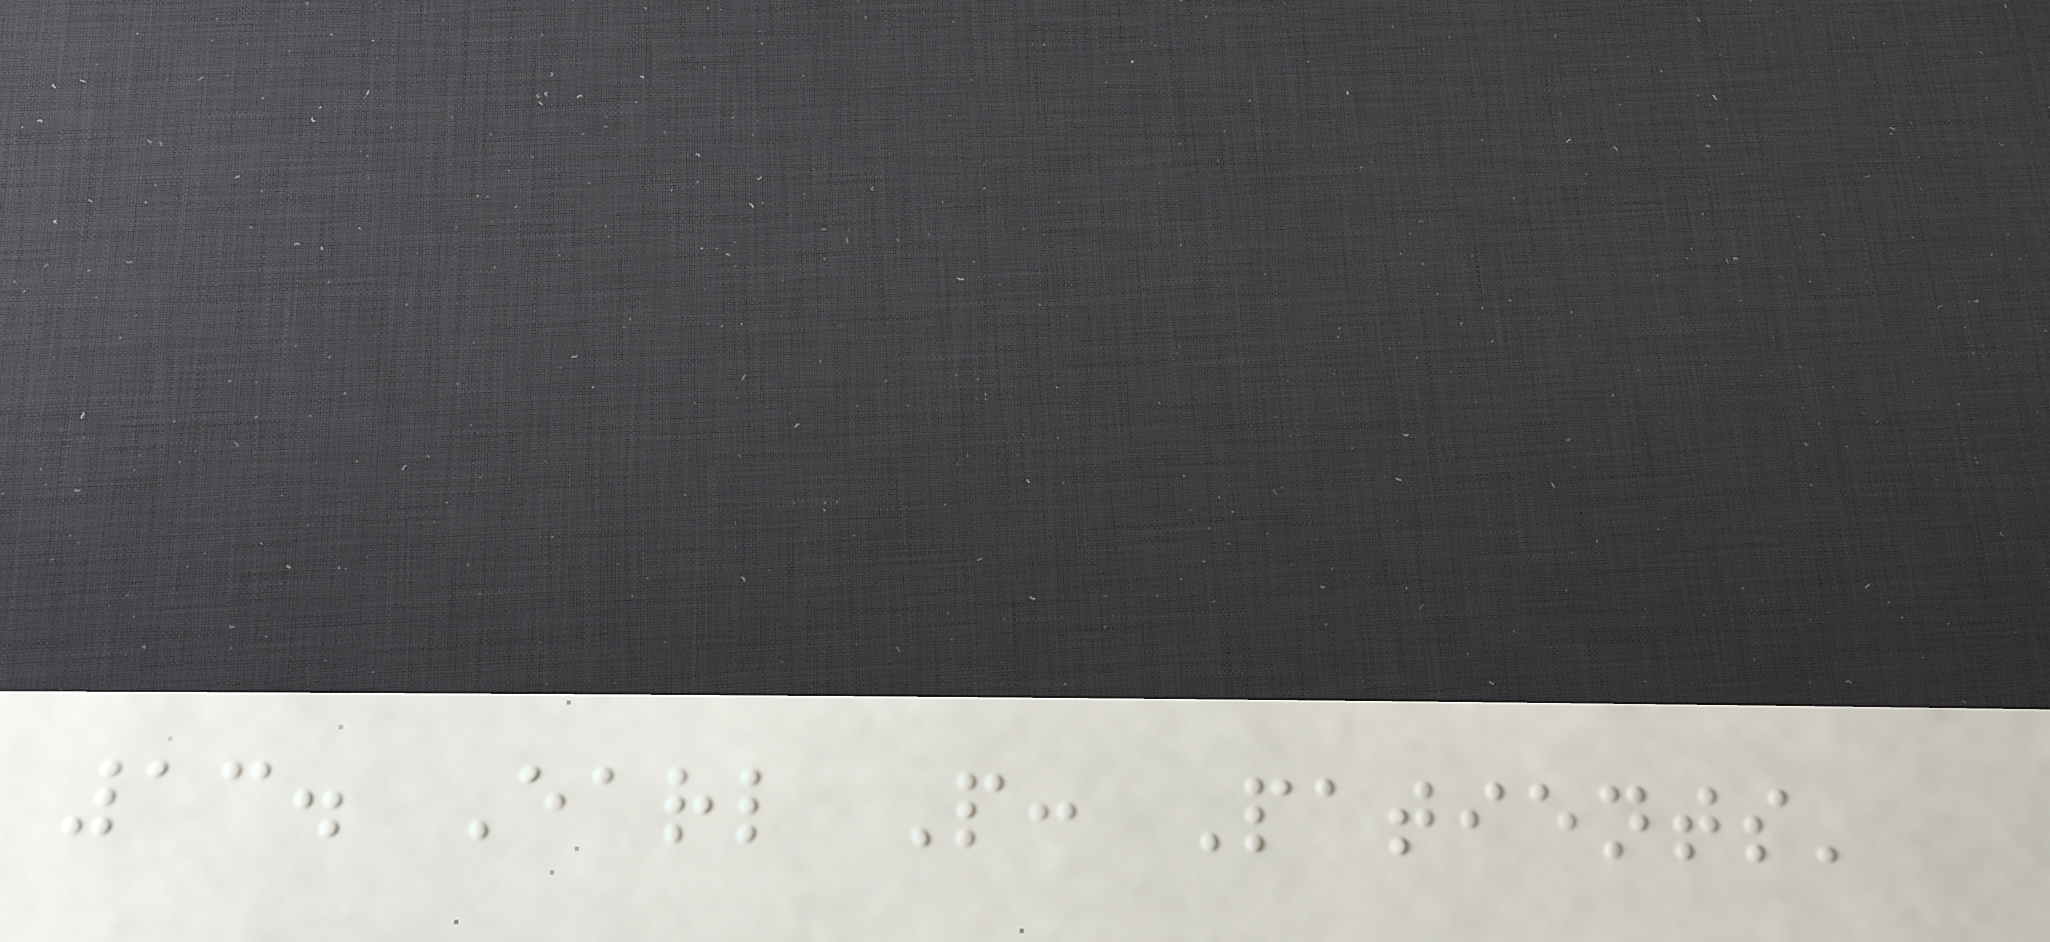13. Earl P: Patients'
